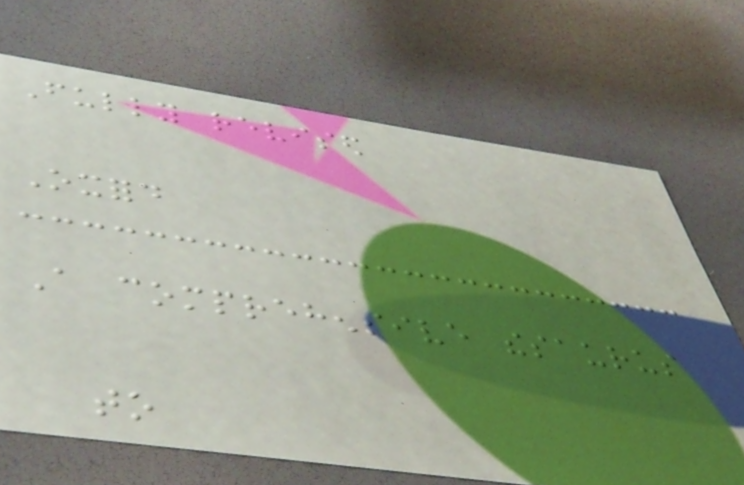Fully revised
Oxford
A comprehensive thesaurus
to
